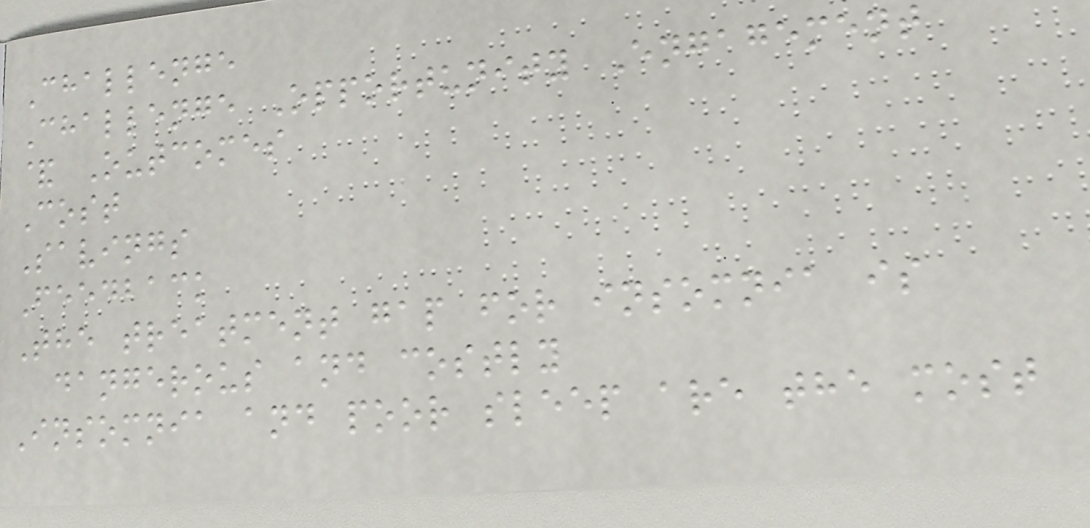Challenge
Challenge Opportunity Engagement
& Outcomes
Cost
Savings
Feedback
The treatment gap for insomnia is
dangerous and costly
Insomnia and poor sleep are the most
